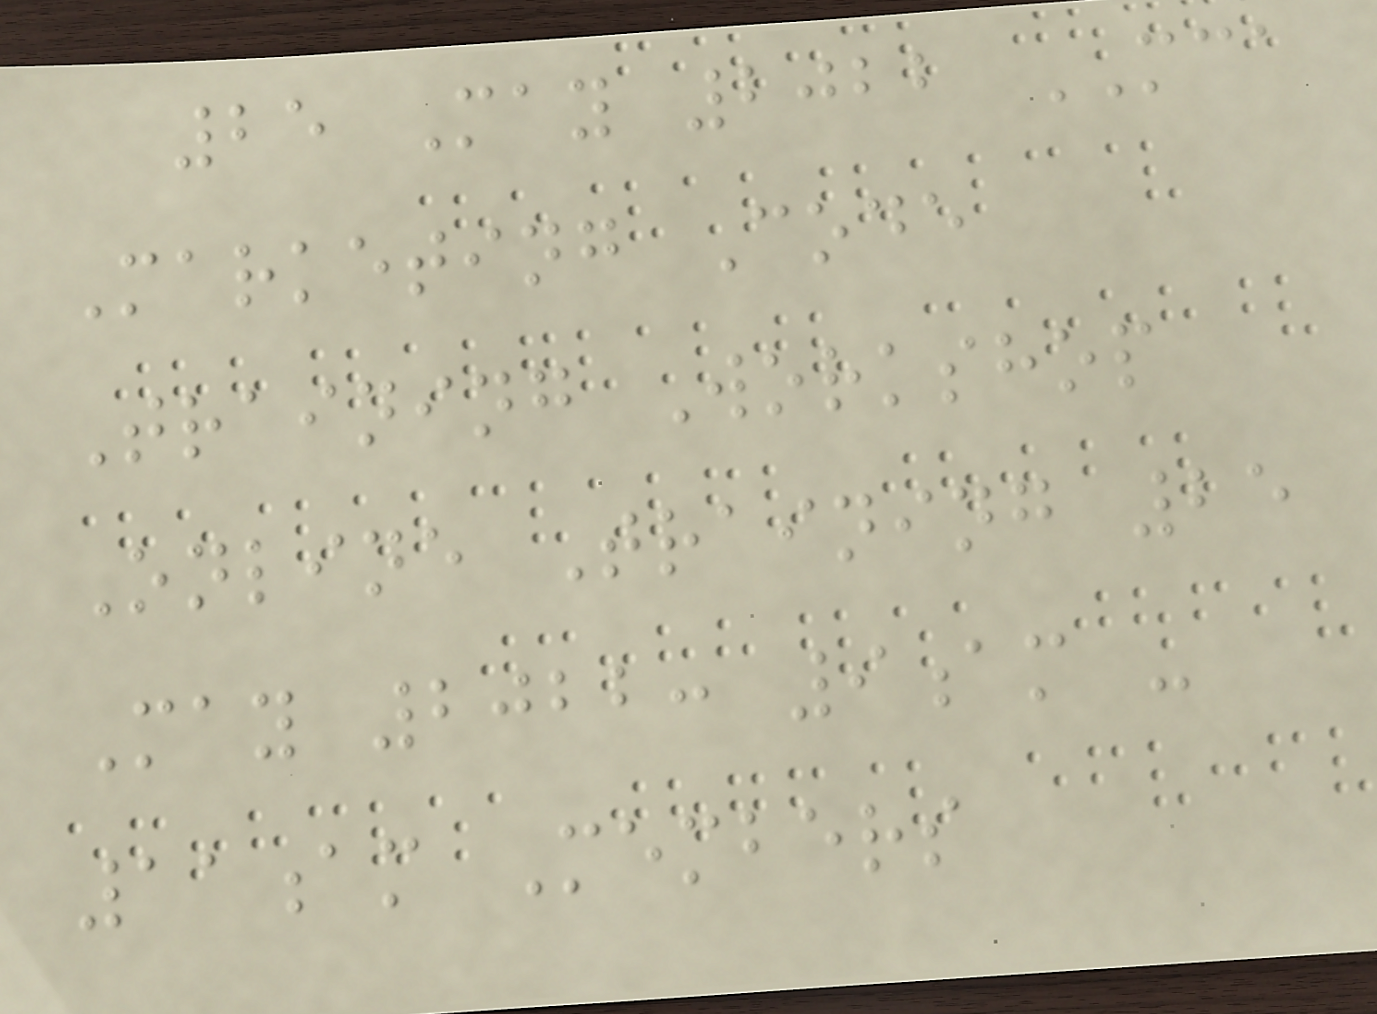25 May 2022 MCA
Marketing Code
Training Workshop
Online Training 25
May 2022: 9am -
11am Members
